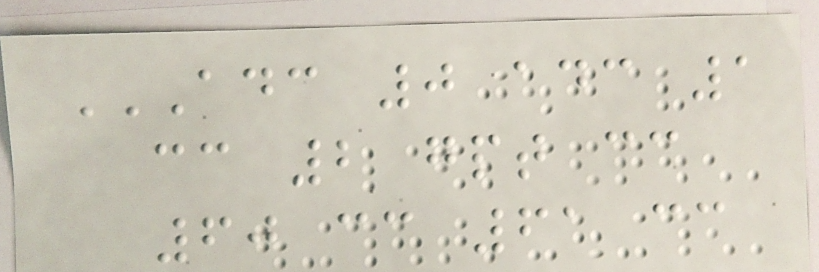ADC 0 ADC 1
CC 2 GPT CC
60 CC 61 CC
